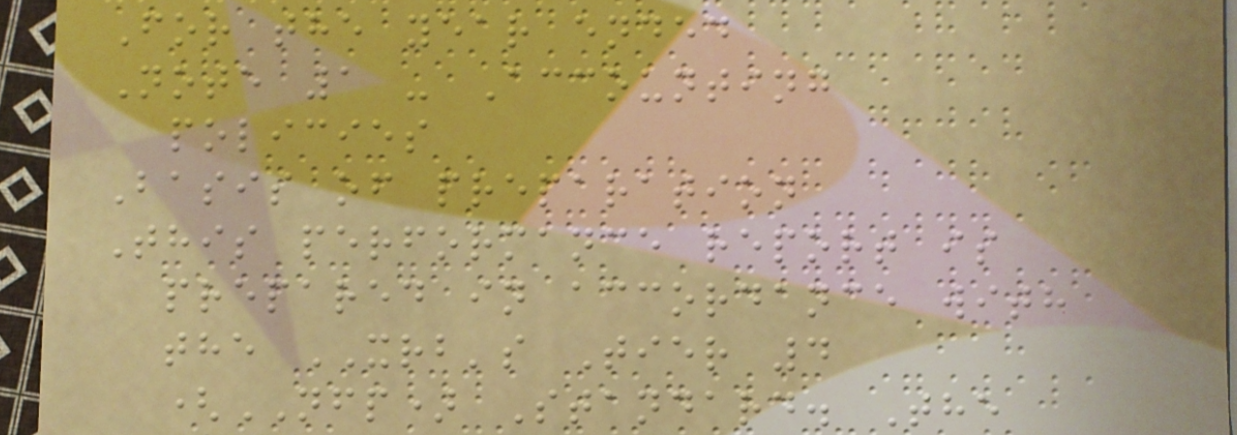For the year ended
Note 1 - Accounting
policies
Basis of preparation
This performance report is
prepared in accordance with
the XRB's Tier 4
(NFP) Standard. The
